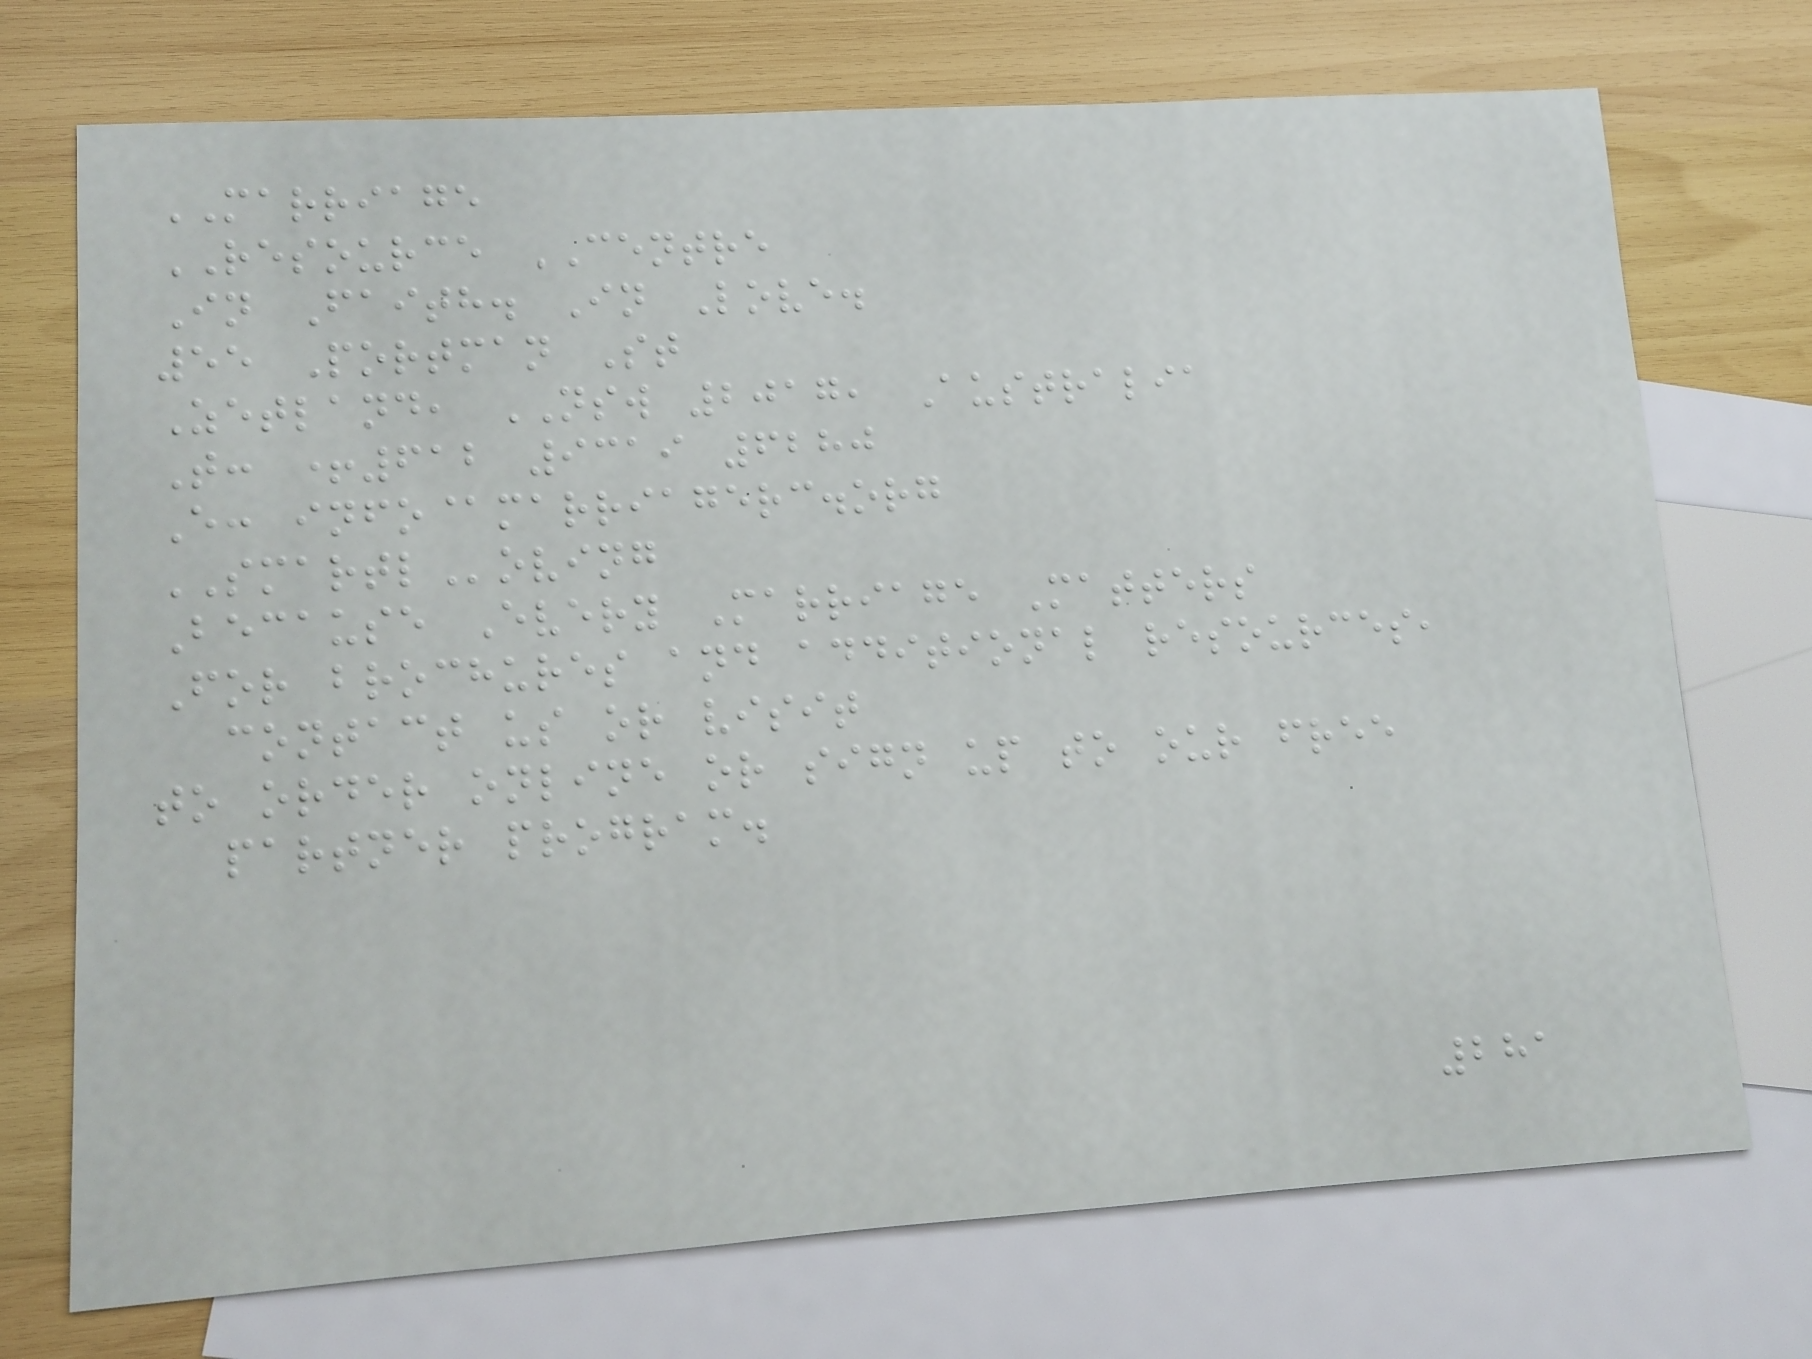MARRIAGE
RESOURCE CENTRE
In Faith. In Love.
55 Portman St
Zetland, NSW 2017, Australia
T: +612 9319 6280
E: info@marriagerc.org
SMARTLoving
Because Every Marriage Matters
For brochures and additional resources,
contact us or visit
to order online or sign up to our free
partner program.
281
